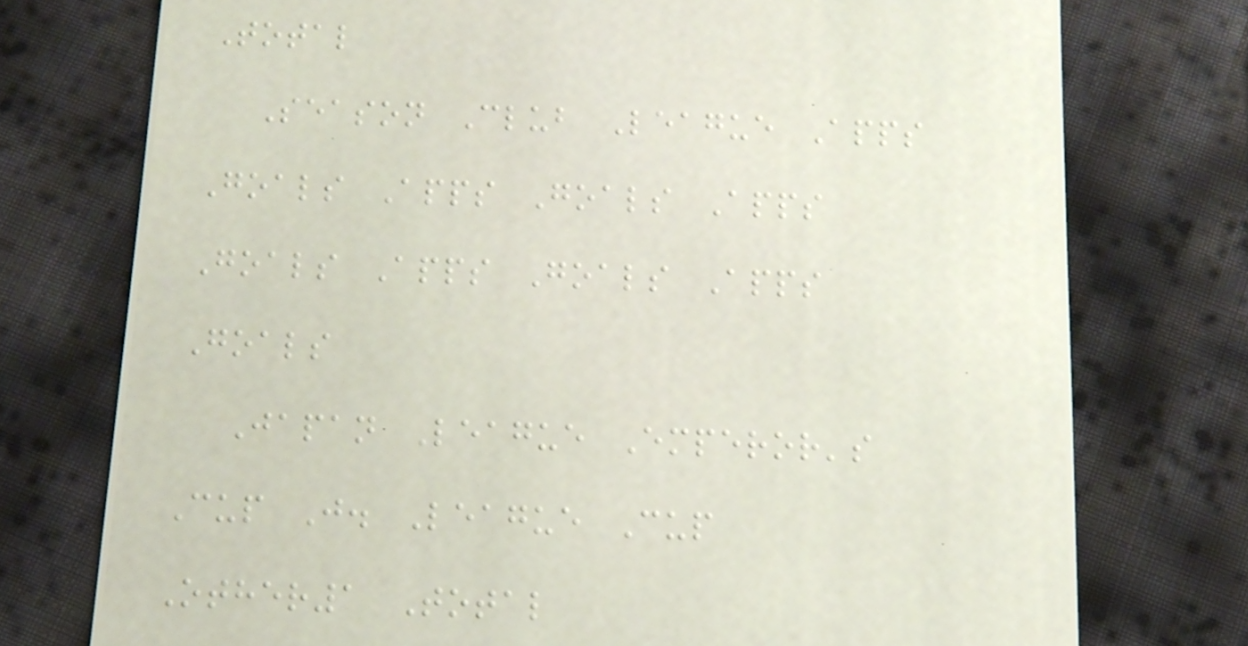Total
Season Club League Apps
Goals Apps Goals Apps
Goals Apps Goals Apps
Goals
Japan League Emperor's
Cup J. League Cup
Other1 Total
